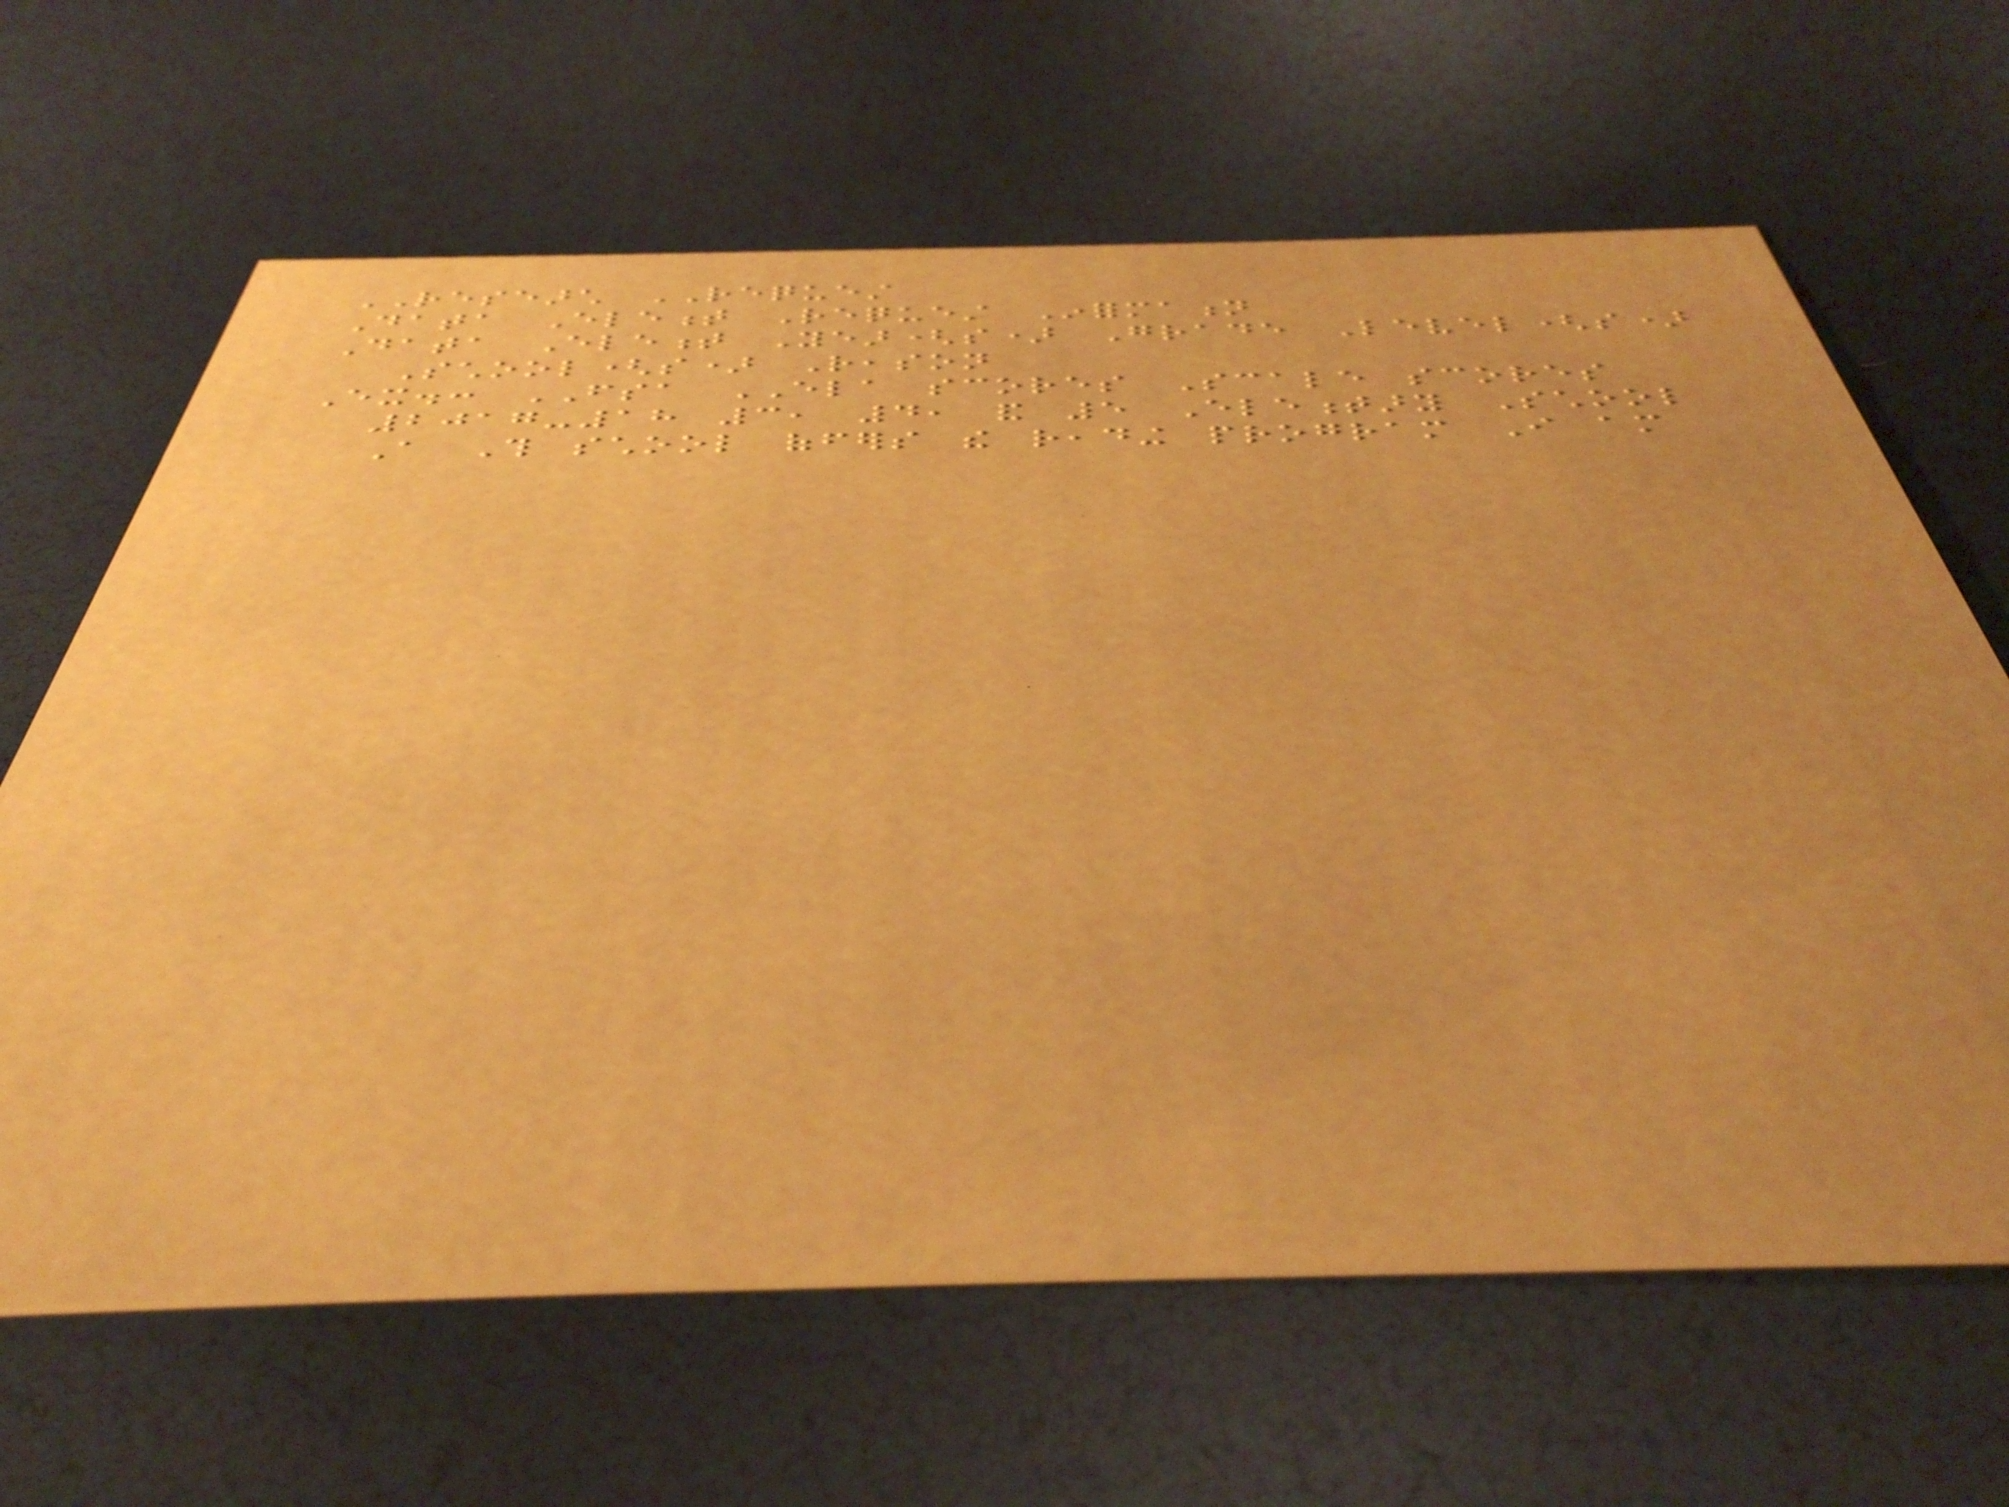RESEARCH REQUEST
Data Element Request Information
Data Element Year(s) Grade Level(s)
School(s) Reason
Ex.: FSA ELA scores Scale scores
2017-18 3, 4, and 5 Elementary School
A This school offers the reading program I am
